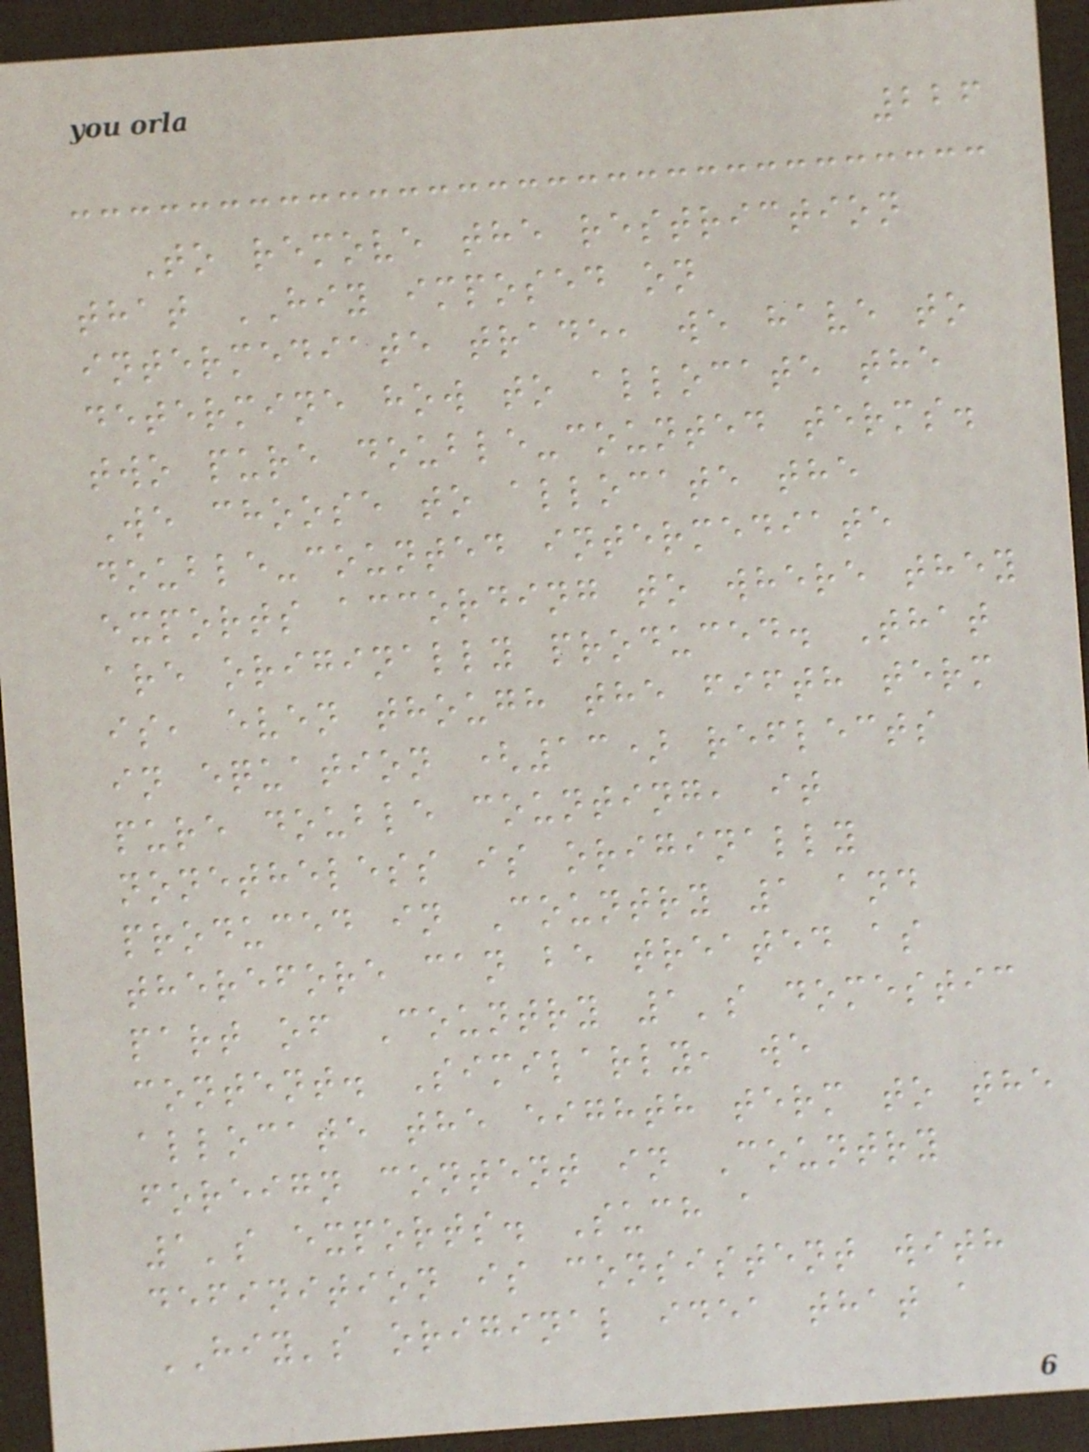226
To remove the restriction
that HIY imposed on
intermediate trade, we have to
determine how to allocate the
two pure double-counted terms.
We choose to allocate the
double-counted intermediate
exports according to where they
are originally produced. That
is, even though the fifth term
in equation (13) reflects
pure double counting, it
nonetheless is originally
produced in Country 1 and
therefore can be treated as
part of Country 1's domestic
content. Similarly, we
allocate the eighth term to the
foreign content in Country
1's exports. Such a
definition is consistent with
HIY's original idea that a
